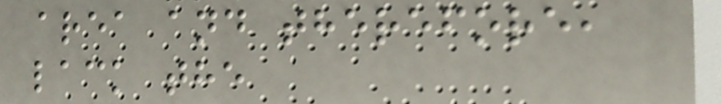area and therefore,
lack the
